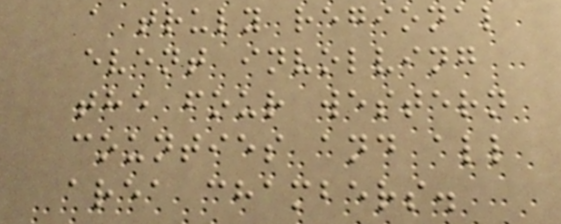a truly regional
event involving
the four western
counties and all
area chambers.
